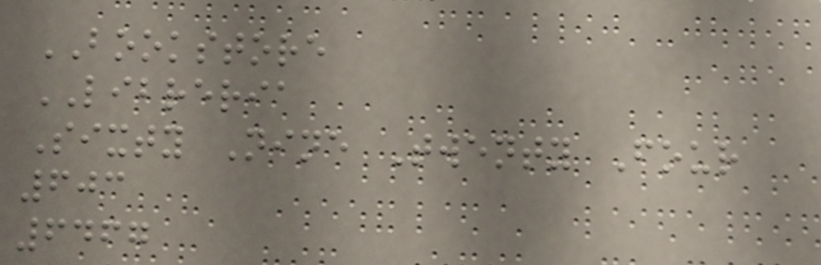BOOKSTORE
LIBRERIA
Sixty Nine Twenty Four
603
6467
